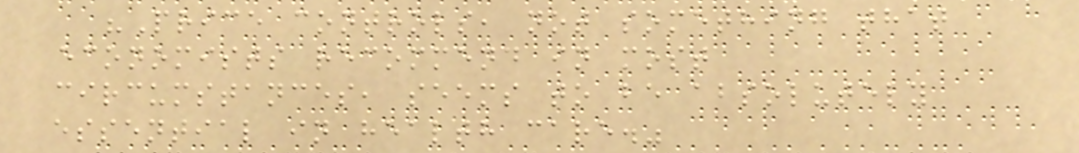"Price controls, not something that
economists recommend in most
circumstances, seems to be absolutely
essential in health care."
